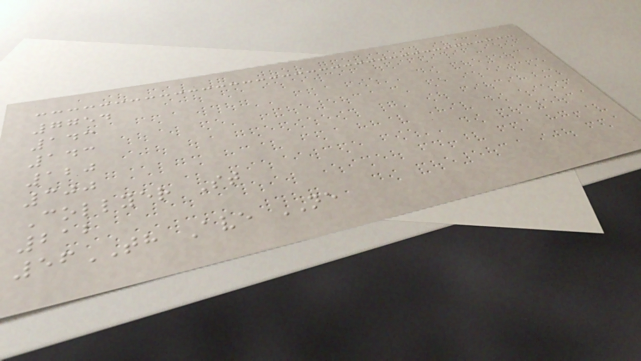7754
143
143
120
300
Collyer St
212
56TH Ave NE
